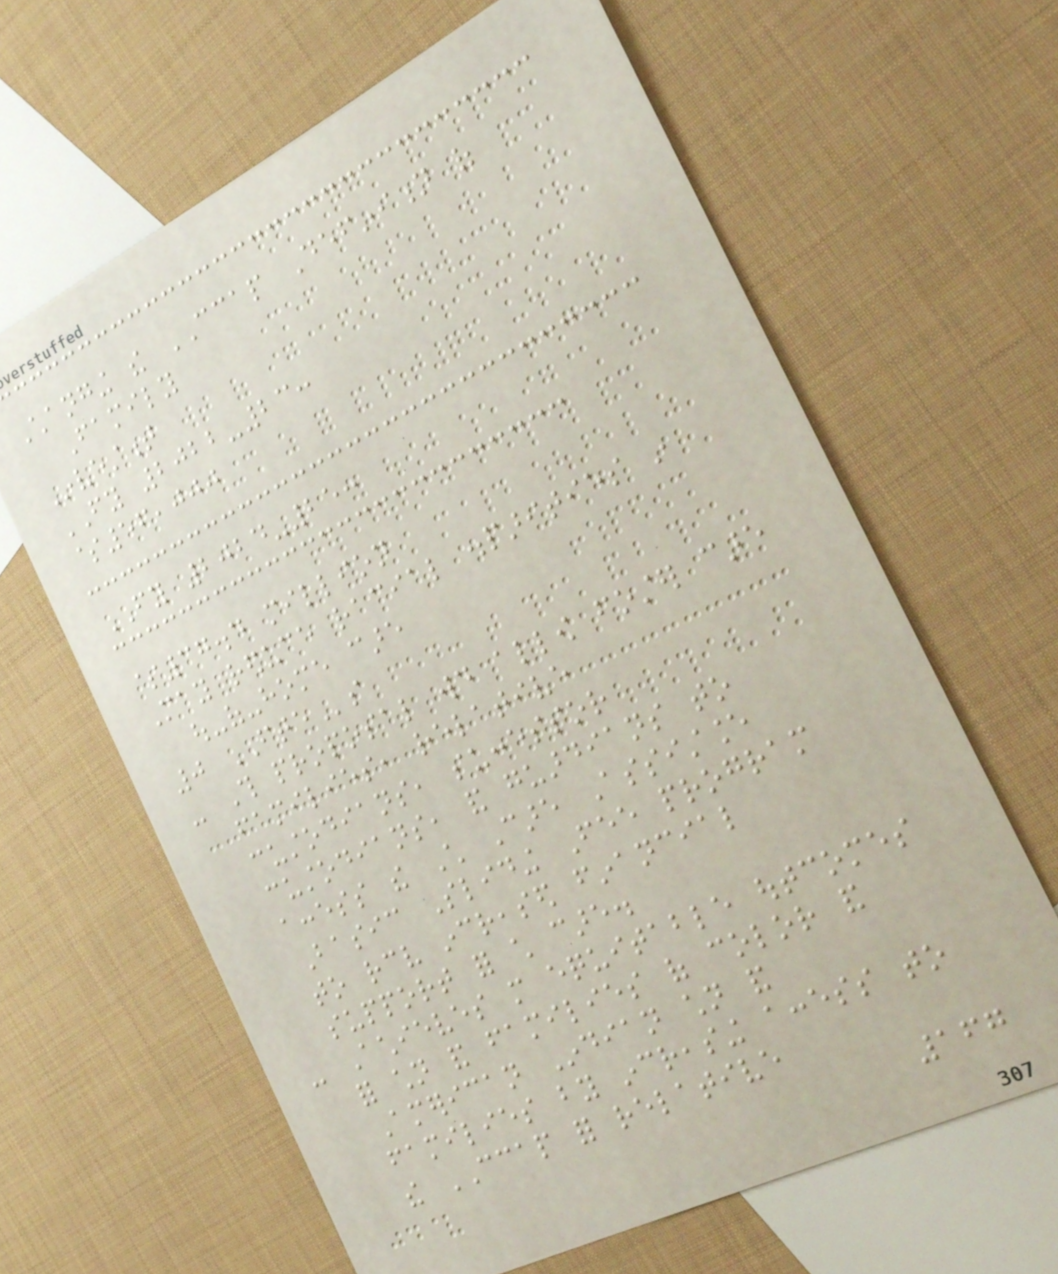Changing the CCAP Definition of
Family
Investment
FY 2022-23:
$56,000
FY 2024-25:
$37.4 million
May reduce racial disparities in
out-of-home care
0 FTEs
- This proposal would allow foster care
families, relative
custodians, successor
custodians, and guardians to
access the Child Care Assistance
Basic Sliding Fee program
to receive increased financial
support for child care.
- Achieves more equitable outcomes
for children and families of color and
American Indian children and
families by increasing access to
the CCAP for relative
167
